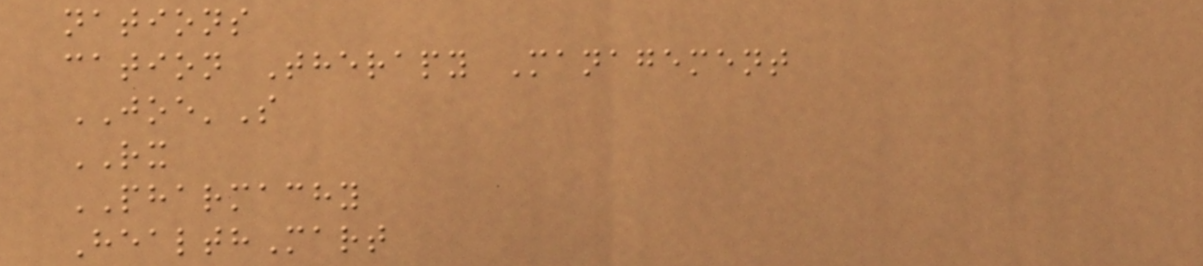nations
cation Therapy Management
JOE'S
RX
PHARMACHY
HealthMart
